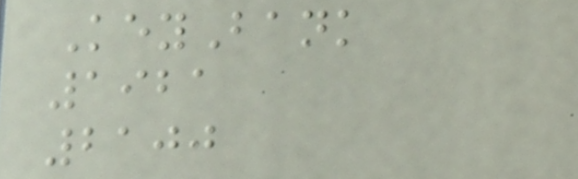KeyBank
1921
2100
